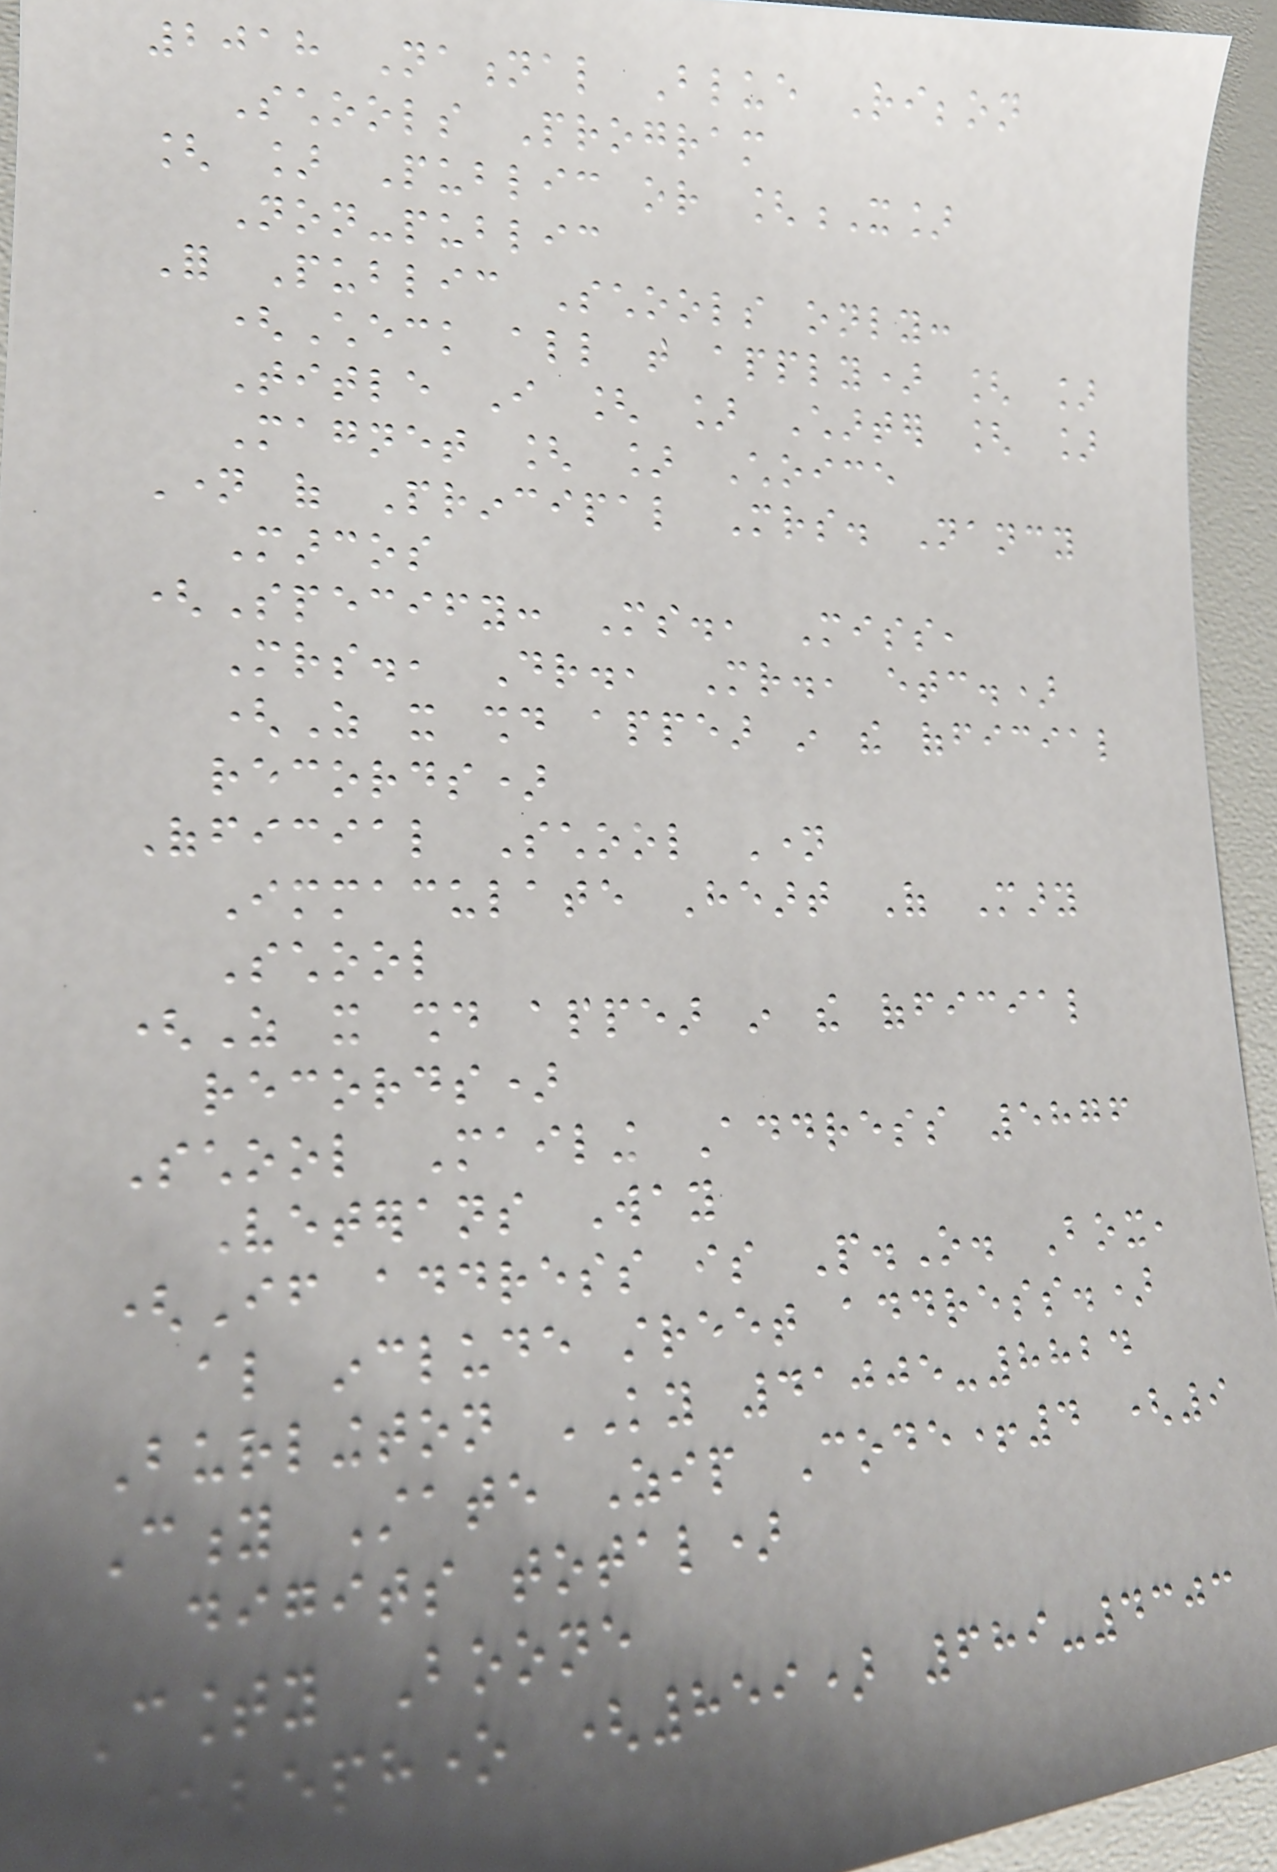2018 National Blue Ribbon
Schools Program
[ ] Public or [X]
Non-public
For Public Schools only:
(Check all that apply) [ ]
Title I [ ] Charter [ ]
Magnet [ ] Choice
Name of Principal Mrs. Nancy
Marcos
(Specify: Ms., Miss,
Mrs., Dr., Mr., etc.)
(As it should appear in the official
records)
Official School Name
Immaculate Heart Of Mary
School
(As it should appear in the official
records)
School Mailing Address 5876
Veterans Way
(If address is P.O. Box,
also include street address.)
Burlington KY 41005-8824
City State Zip Code+4 (9
digits total)
County Boone
Telephone (859) 689-4303
